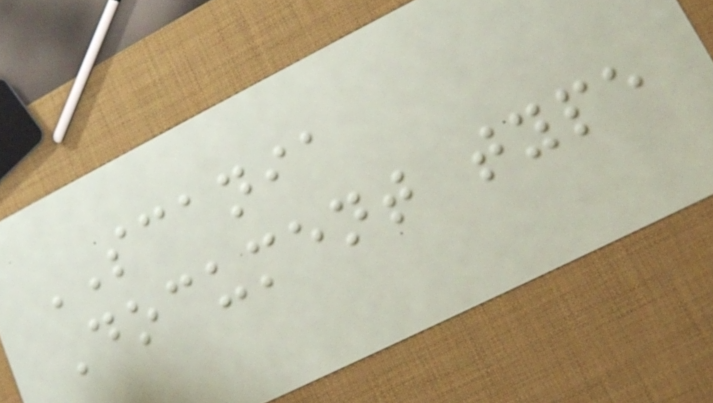SCANIA
Document type
